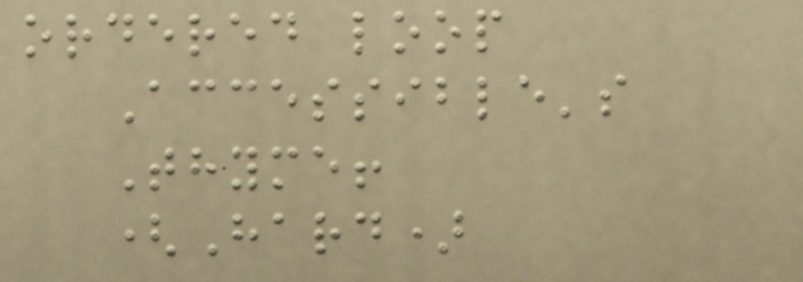ordered loop
Accessible's
Thyme!
(Hard)
